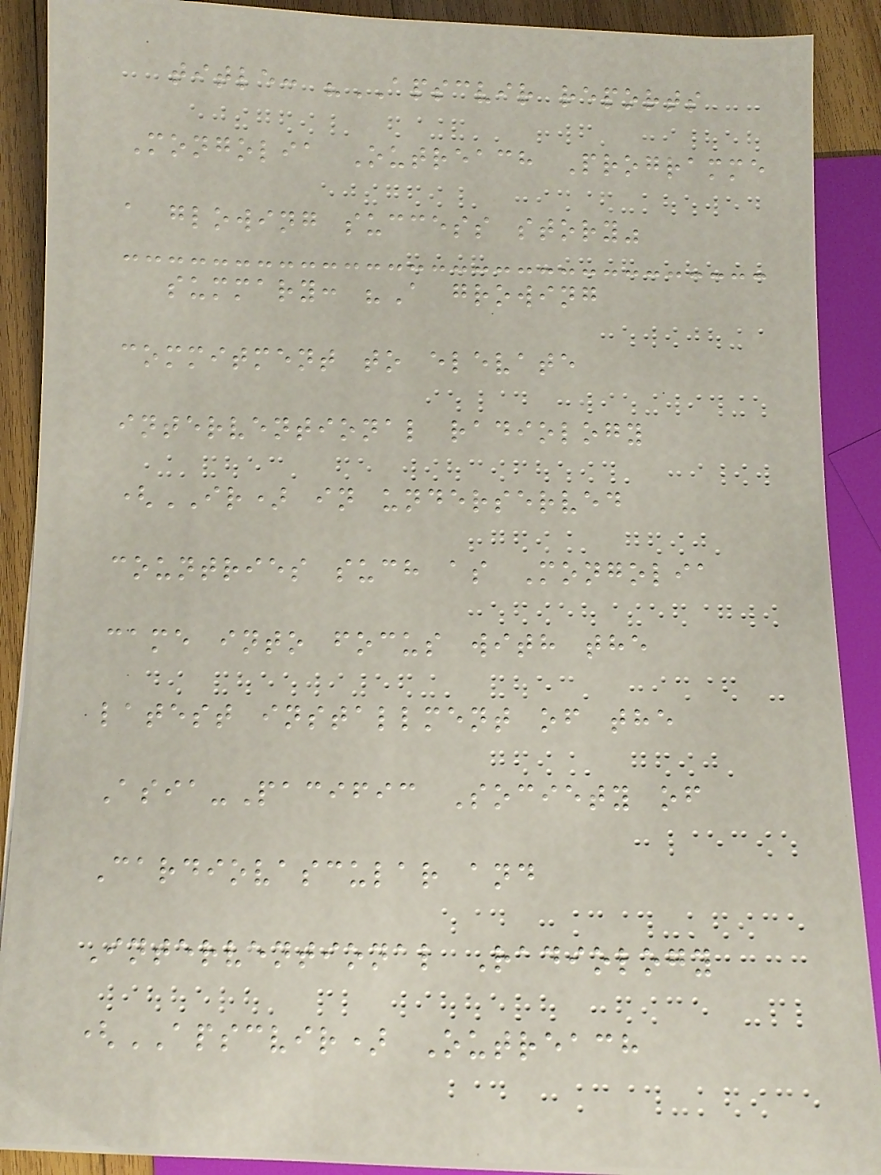title: "APSCVIR reports
Mongolia Outreach Programme
a glowing success story"
summary: "A growing
commitment to elevate
interventional radiology
(IR) in underserved
countries such as Mongolia
came into focus with the
latest installment of the
Asia-Pacific Society of
Cardiovascular and
Interventional Radiology
(APSCVIR) Outreach
